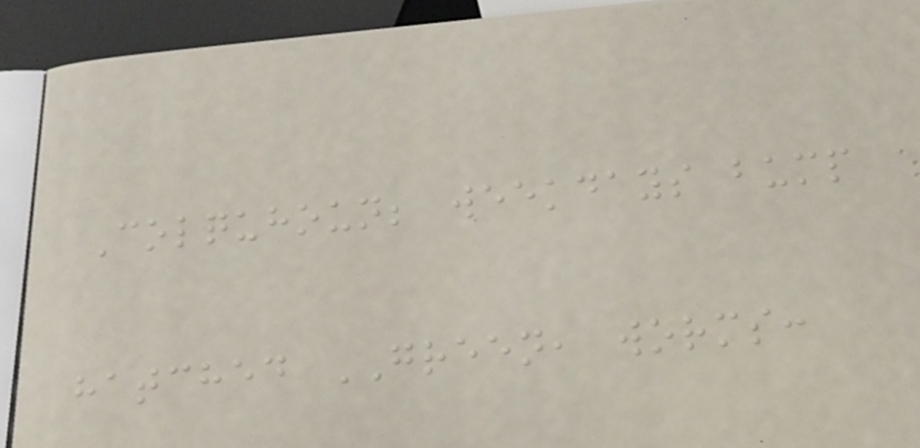Colquhoun; weekdays bump
hatched GREEN, worms:
